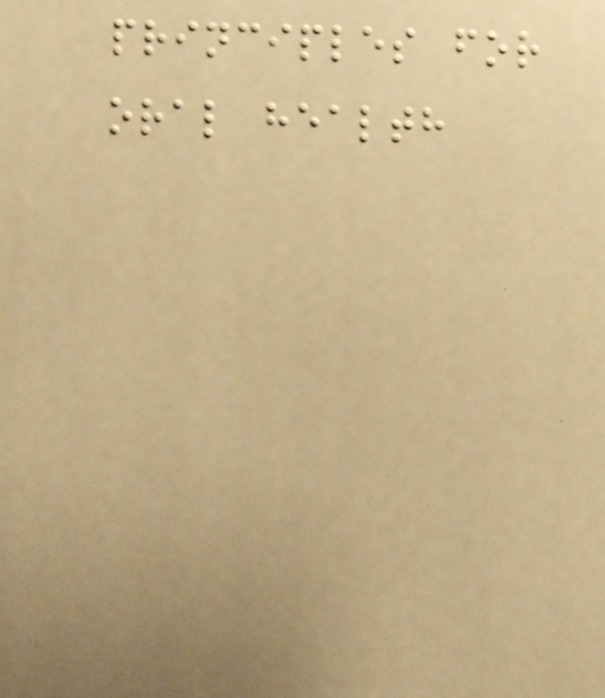principles for
oral health
